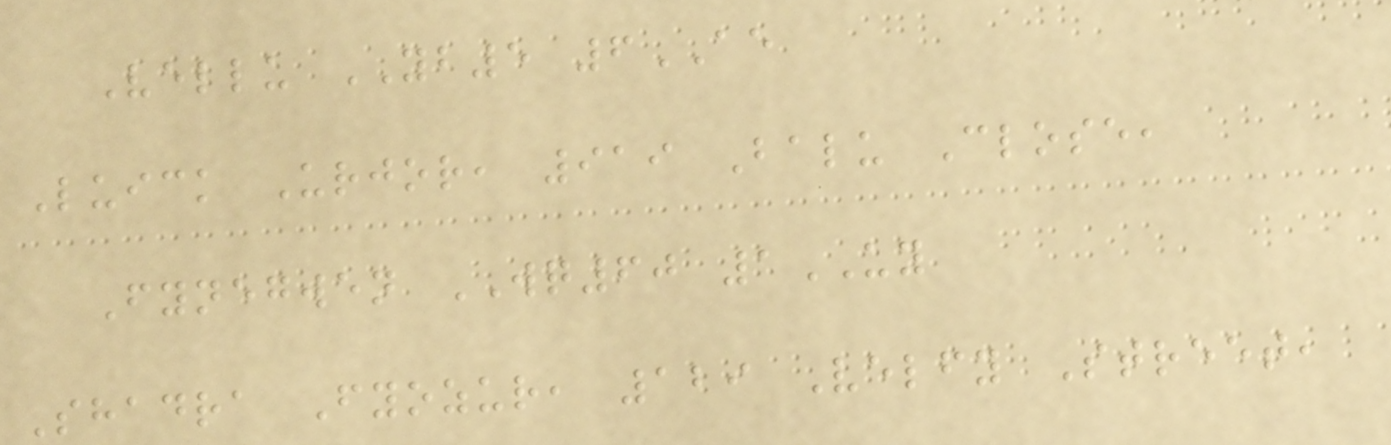Vellu YB5 6AE
Luick Urjor, 919 Balu Close,
Fynegwen WQ60 1UY
Shadra Fyozur, 129 Velfy Street,
